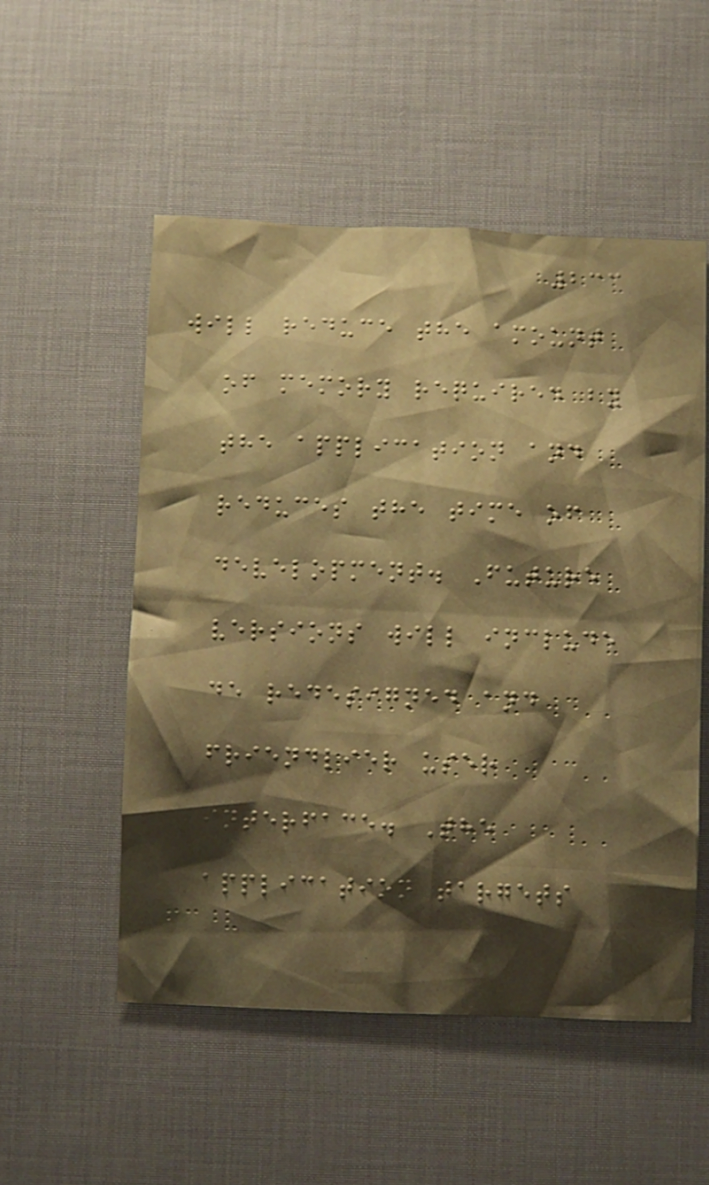233
will reduce the amount
of memory required by
the application and
reduces the time of
development. Future
versions will include
de redesigned and
friendlier user
interface. The
application targets
